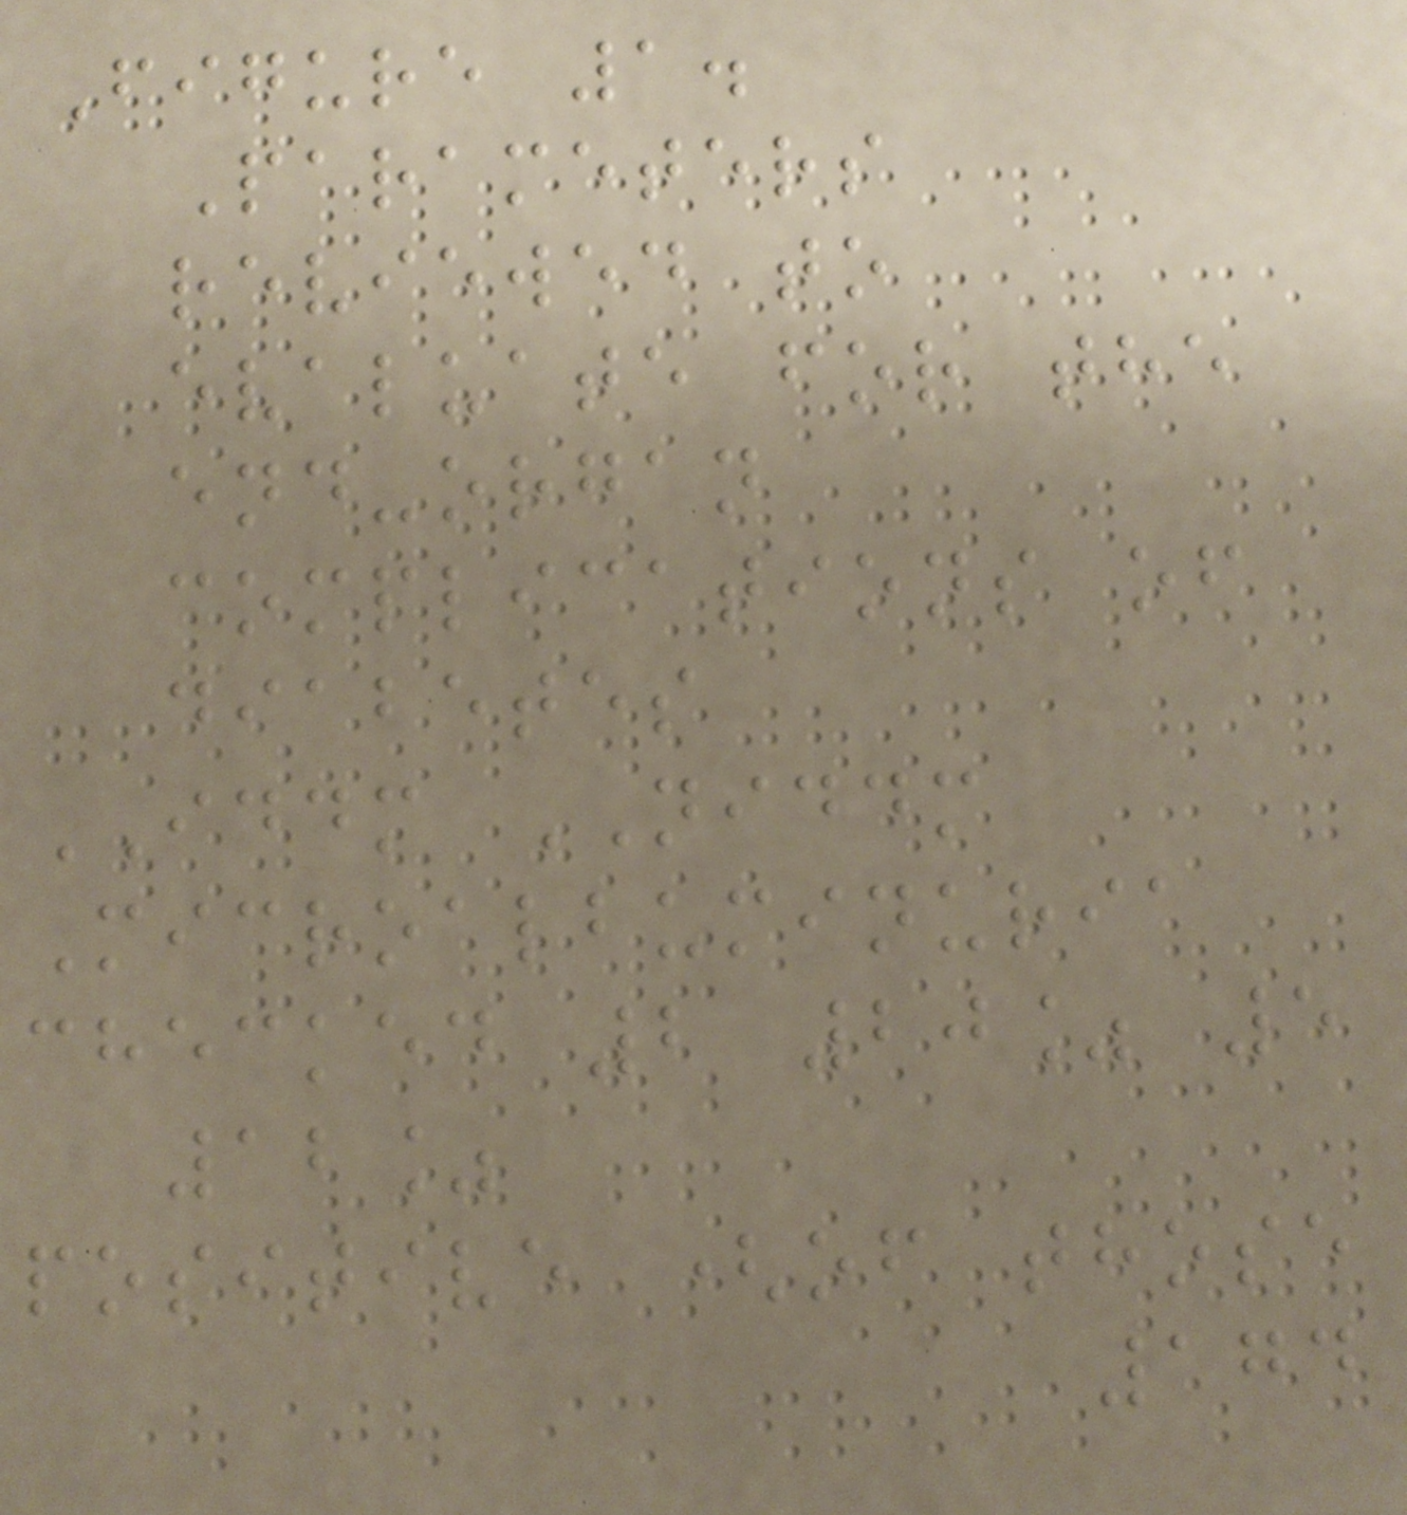Figure 1.
Parameters
reviewed to
evaluate for the
end-organ
complications of
diabetes
IDDM NIDDM
Microalbuminuria
checked 2 20% 5
12%
positive (of those
174
